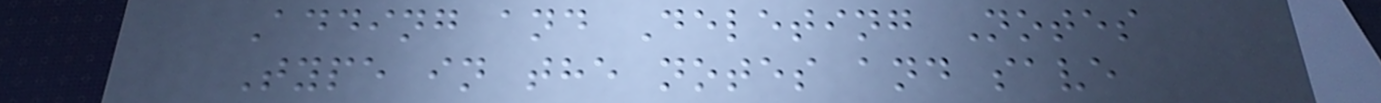Adding and Deleting Notes
Type in the notes and save
